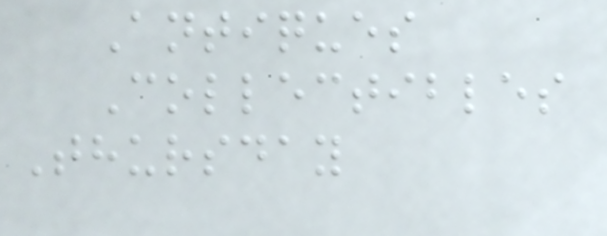Antiques
Collectibles
Thursday
